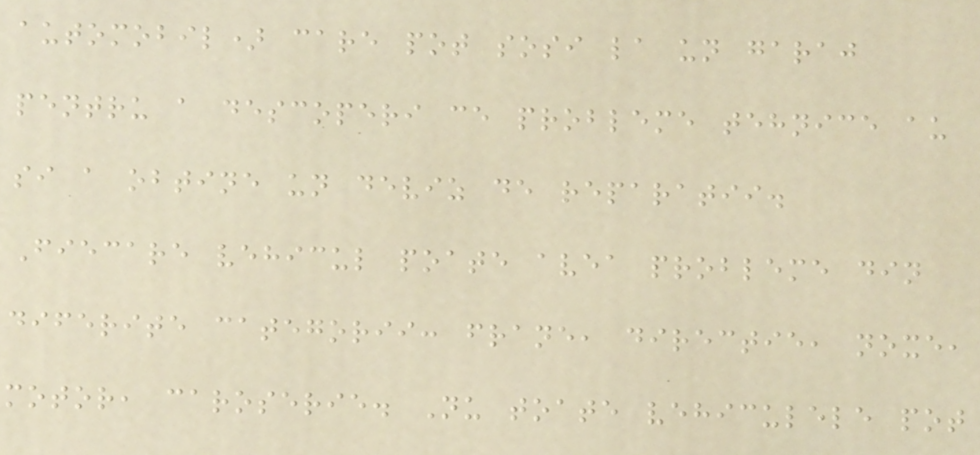automobil) care pot sosi la un garaj
pentru a descoperi ce probleme tehnice au
si a obtine un deviz de reparatii.
Fiecare vehicul poate avea probleme din
diferite categorii: frane, directie, noxe,
motor, caroserie. Nu toate vehiculele pot
